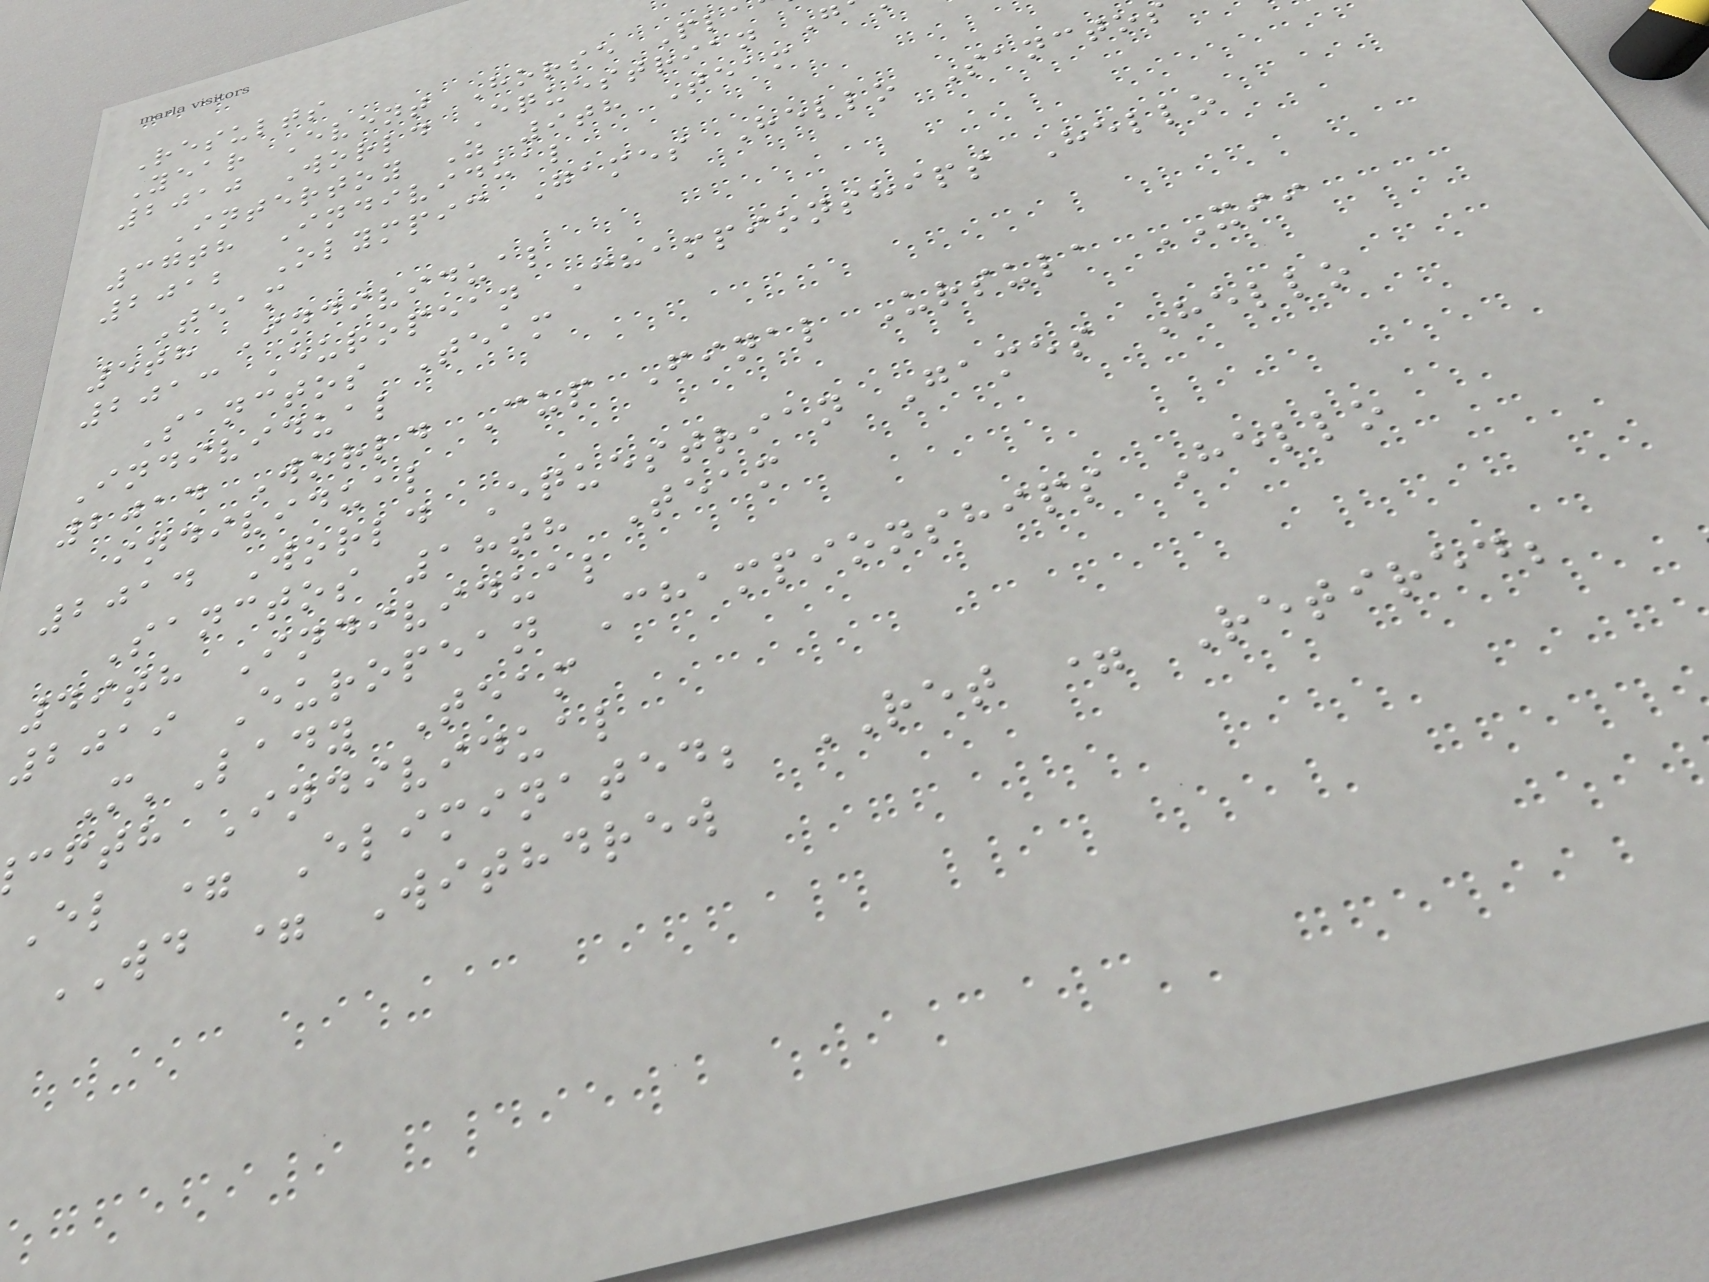Results
Year Event Horse Pla
2010 World Equestrian G
Intertoy Z 9th Team
37th Individual
2012 Olympic Games Hello Sancto
Team
5th Individual
2013 European Championships Hello
Sanctos Team
Individual
2014 World Cup Final Ursula XII
individual
2014 World Equestrian Games Hello
Sanctos 18th Team
49th Individual
2019 European Championships Hello
M'Lady Team
cfth Individual
el = Eliminated; RET = Retired;
WD = Withdrew
